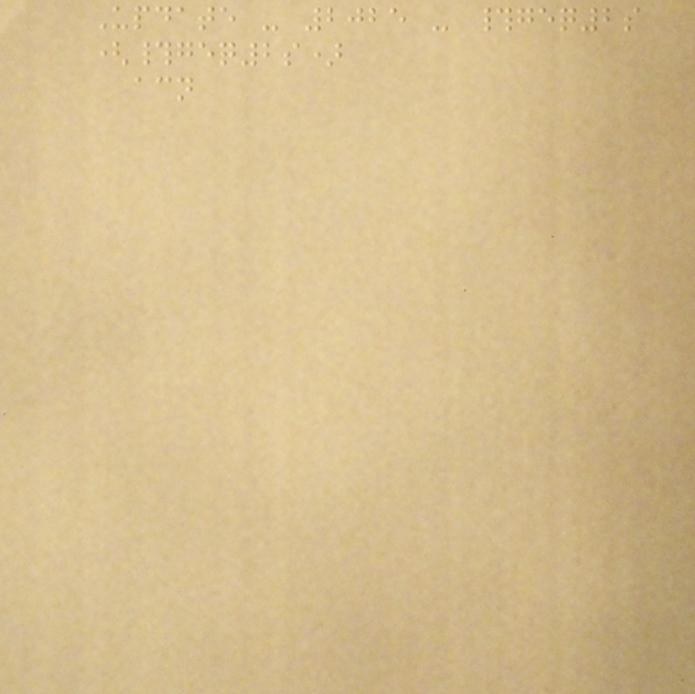Update - 2025 - #geq2s
(#geq2s)
acn
